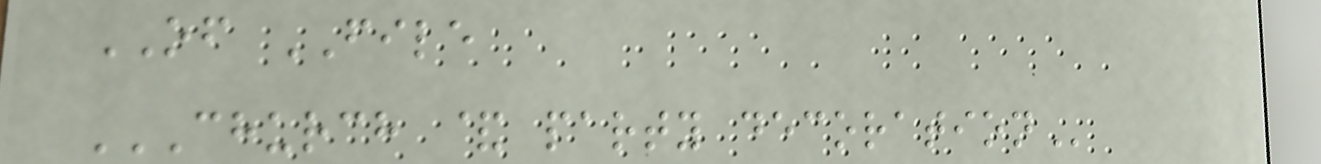OF FILE
CHURCH & PARTY DECORATION
